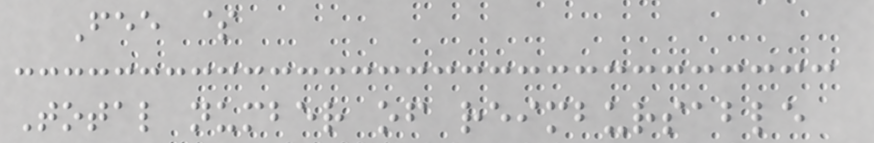Fee $
Total number of reimbursable
